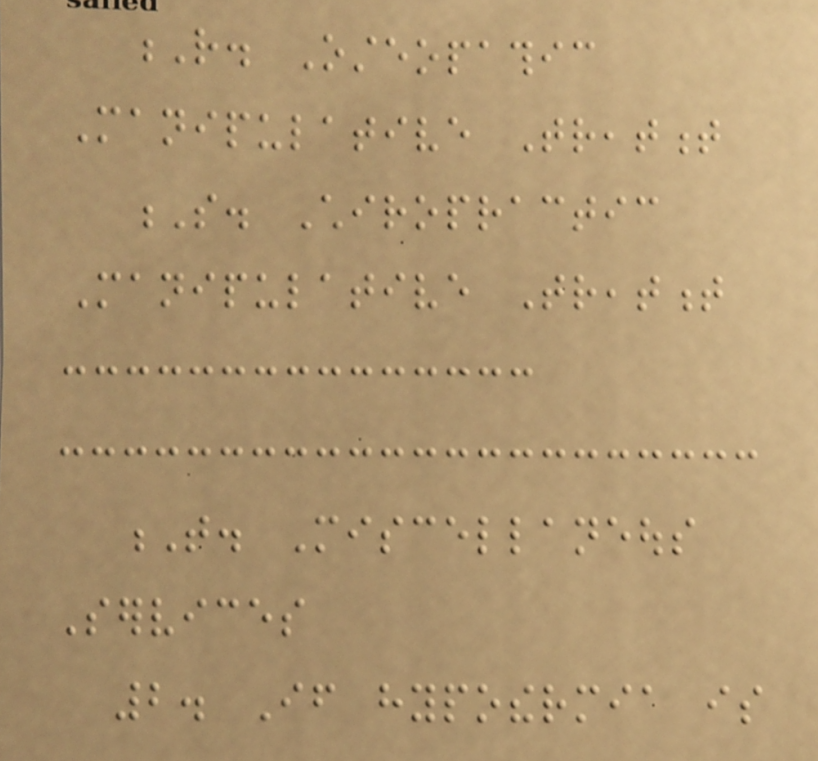R. Osteopathic
Manipulative Treatment
S. Chiropractic
Manipulative Treatment
T. Miscellaneous
Services
2. If hypothermia is
